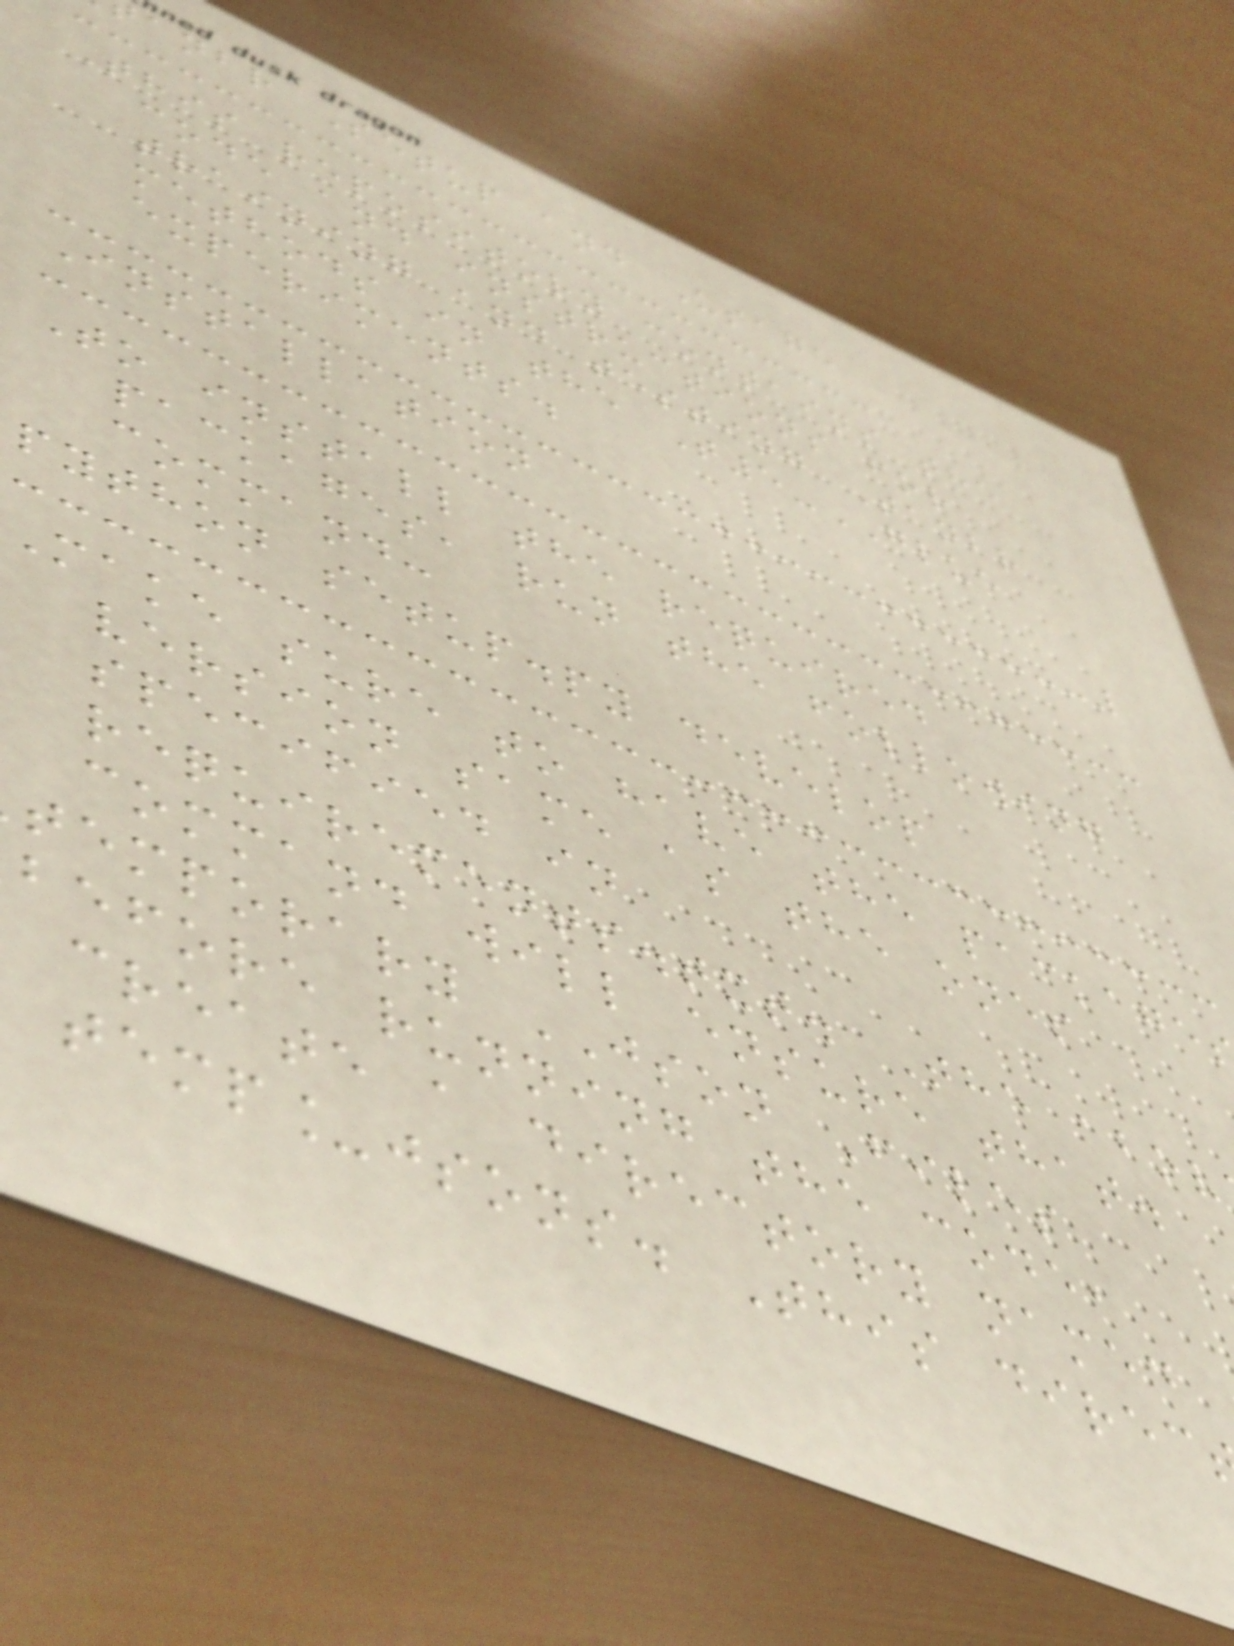anbr Setup and Usage
This repository contains the
code and instructions for
training and testing Tanbr
methods in the T5-GLUE
experiments.
Installation
To install the required
packages, run the following
command:
python setup.py develop
Make sure to have the package
version same as the ones
specified in
requirements.txt. The abov
command will ensure that.
temporary JSON Files
before running the code,
create a directory named
temp_jsons. This direc
